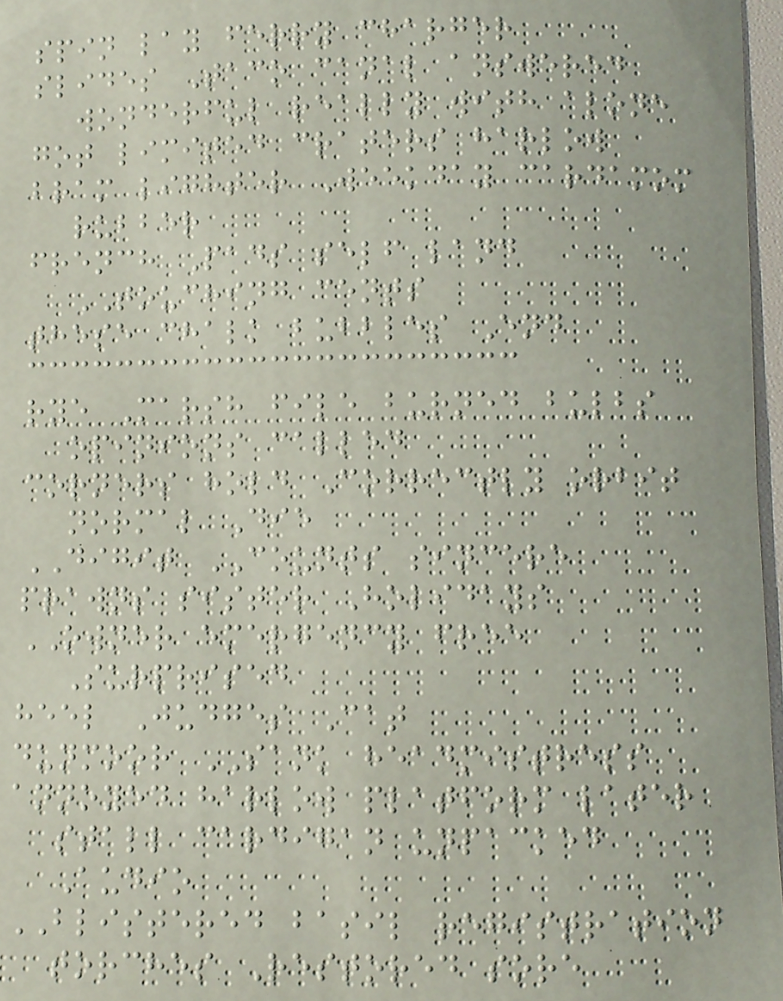spin lay ferry charger
slides Taco canal answered
wonderful really with alone
got limited craters harlow
bram lighter Weekday cardamom
rubber
french Pads self land
TOUCHING cents
these chalk bubbles End
rye Marsh file burned bulbs
opinions called
corners hold Correctly orbit
normal Die
DIGIT COUNTS sincere
prawns sister Holidays
OWNER emergency free
Surprised
heel Judges Cat
dunmoor SANK headmistress
annoyed harlow platform later
stall cardigan unpacked
Audio
BLISTERED basil registration
torches Restored sore
